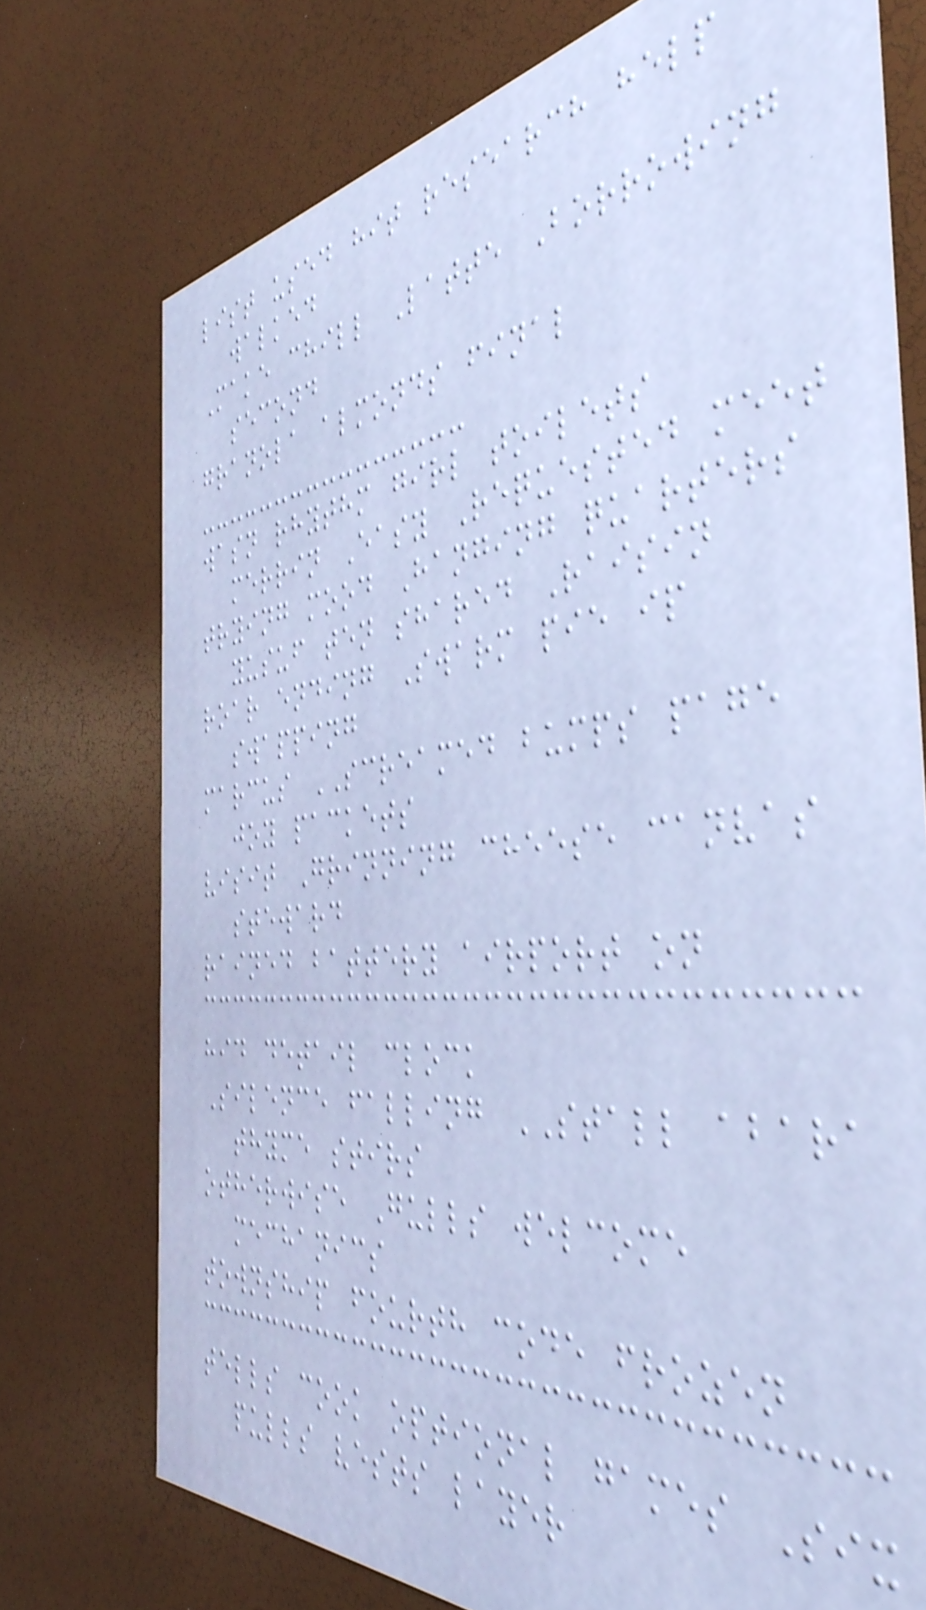list used hit research help
walked
Make chill Latte Borrowing
second
granola almonds final
wasn rhythm girl toilets
merrin Easy Requested meet
trying mood Hanging quarters
yusuf ten shared Raisin
roar ending Swarm pie ip
swapping
marcus SCREAMED bumps page
joy packets
visit Grinning cheese canvas
steward
rained battery airport on
hid detail clock
Silence falling STALL abara
thyme stirs
otherwise Gulls welcome
mechanics
township fourth code frozen
tells cook optional games Six
pulls vests layer
